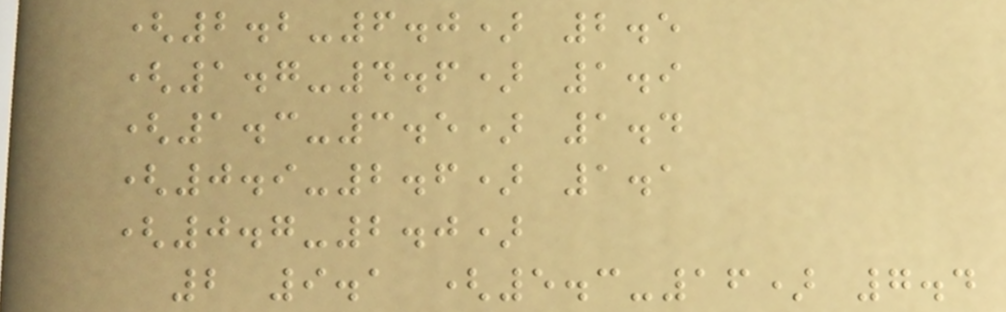(2.2-6.0) 2.5
(1.7-4.6) 1.9
(1.3-3.5) 1.4
(0.9-2.6) 1.1
(0.7-2.0)
2 9.1 (5.3-16) 7.4
